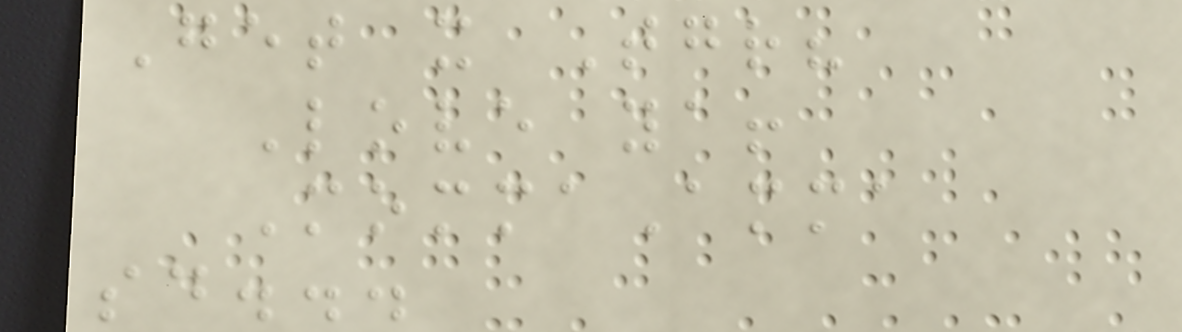Get it Together?
Love ya!
MommaAmma
said...
